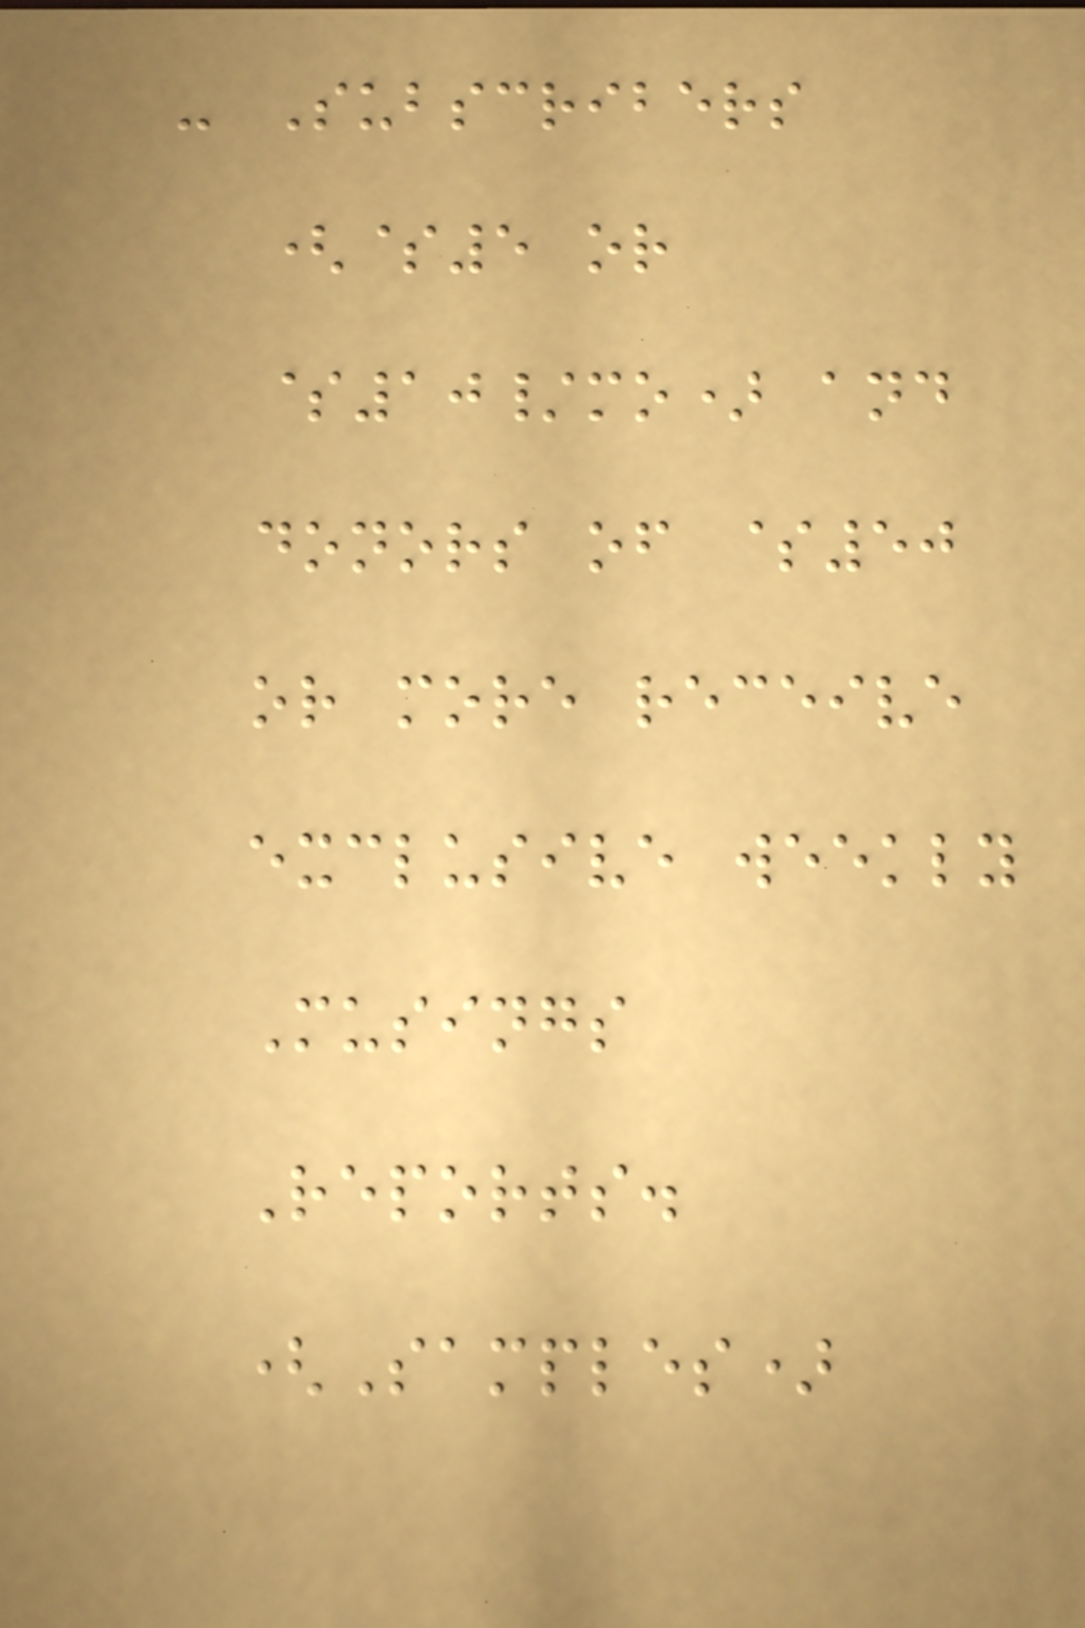- Subscribers
($5 or
$10/mo) and
donors of $50
or more receive
exclusive weekly
Musings
Reports.
(Samples)
